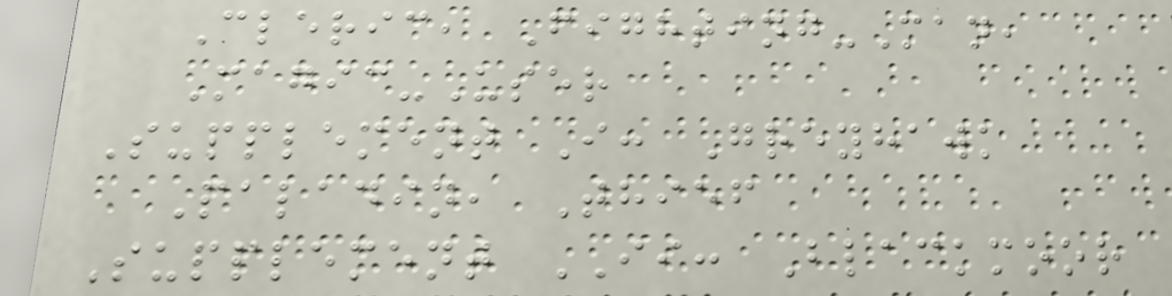Cleric, Fighting-Man,
Magic-User
Supplement I: Greyhawk
Paladin, Thief
Supplement II: Blackmoor
